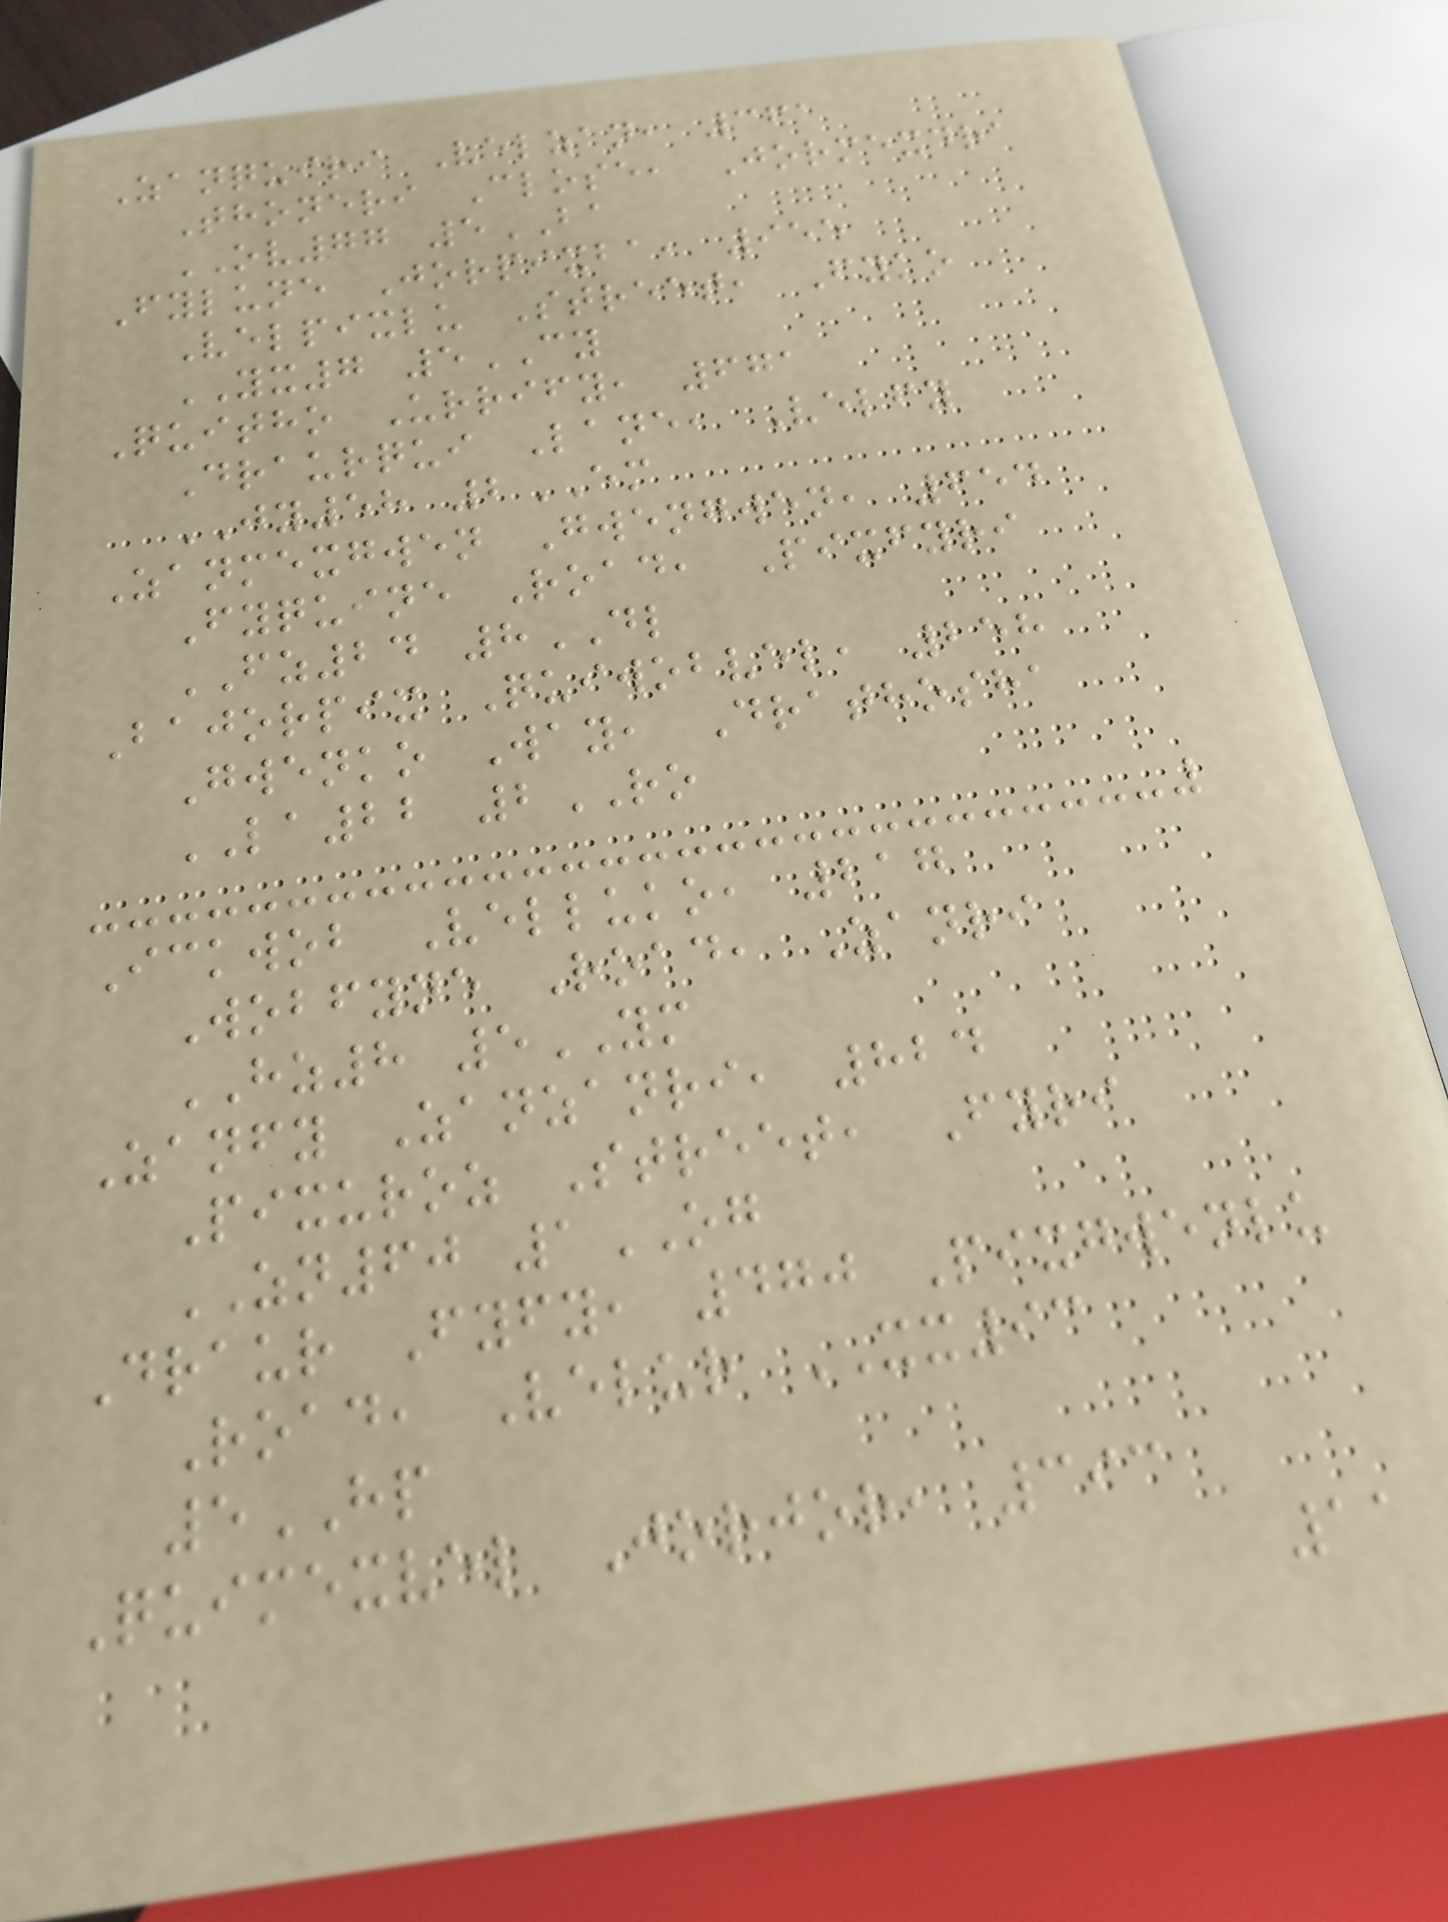Zanquiri Velzan, 361
Thoneri Close, Jormexdra
OV77 5BA
Fylune Jorpixba, 955
Velpixlu Street, Fyko
YX7 5CY
Quitho Urrify, 671
Draurqui Lane, Velfy
JY58 2EM
Zanmexgwen Gwengwen, 654
Fyquine Road, Pixfyri
FZ24 8DL
Bajorpix Quiwobvel, 258
Gwenko Way, Drathosha
LA22 2RO
Ickwob Velluko, 217
Wobfyne Road, Zanri
HZ8 5YM
Zanfy Zanzanri, 824
Pixuroz Street, Fyri
ZN60 1OG
Draur Fyfy, 470 Pixgwenlu
Road, Velur XX93
5HP
Quimexvel Jorjor, 393
11
